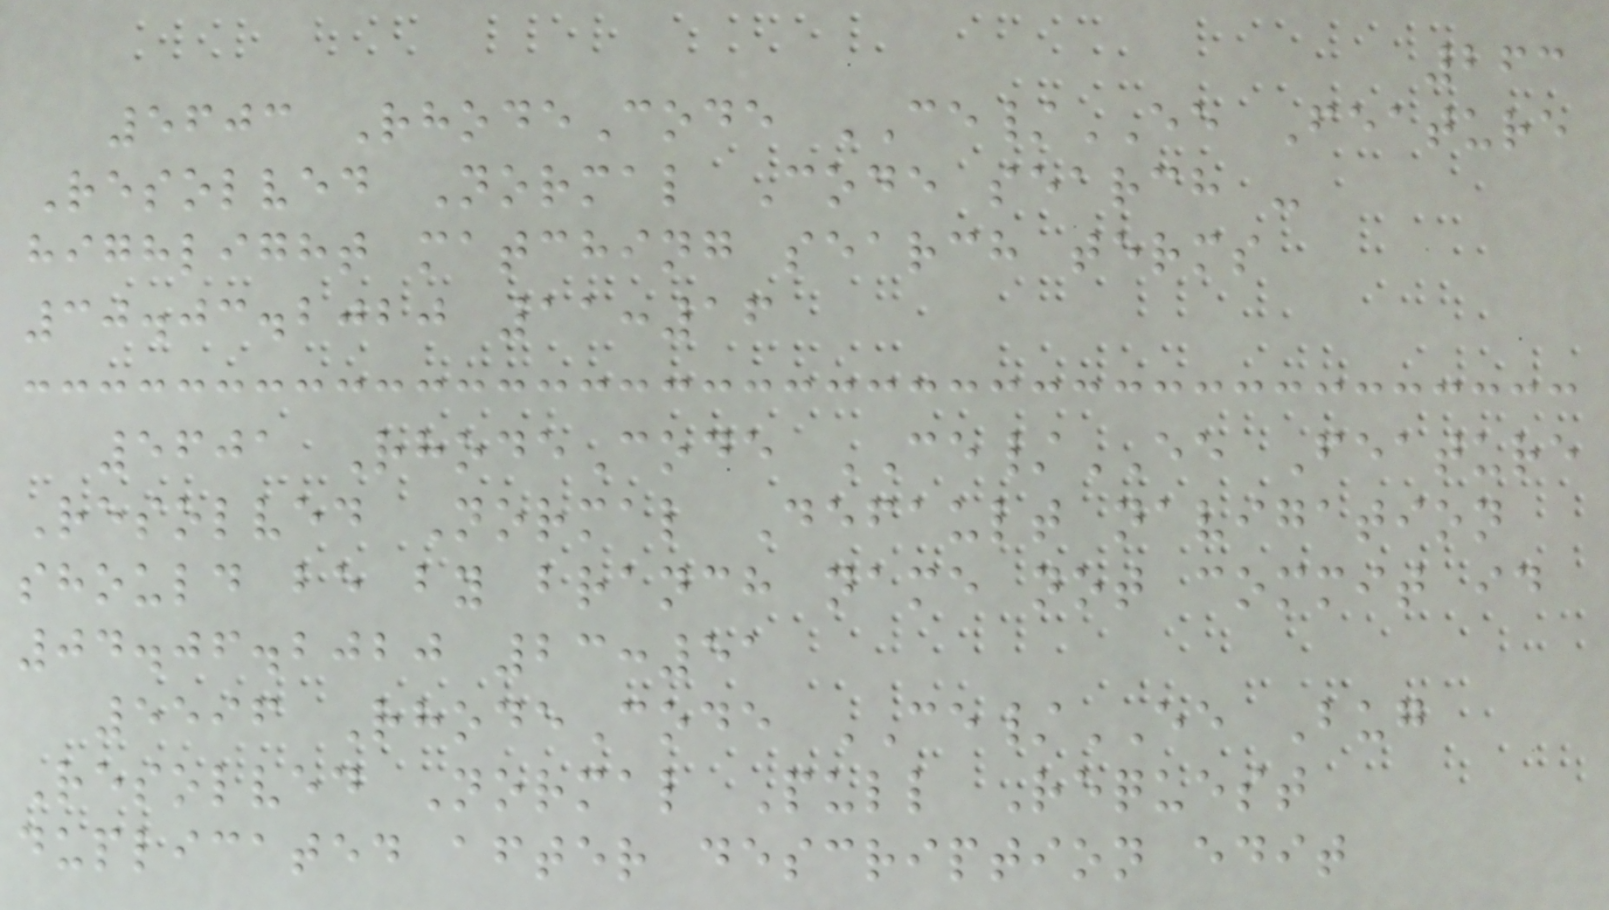263
5603 RhodeCode CE/EE Feature
Resolved Normal Code search -
highlight matching search terms
30.03.2020 11:16
5601 RhodeCode CE/EE Feature
Resolved Normal Default navigation
should be by branch name not commit id
04.06.2020 23:51
5596 RhodeCode CE/EE Bug
Resolved Normal Pull Request
duplicated after description edit
